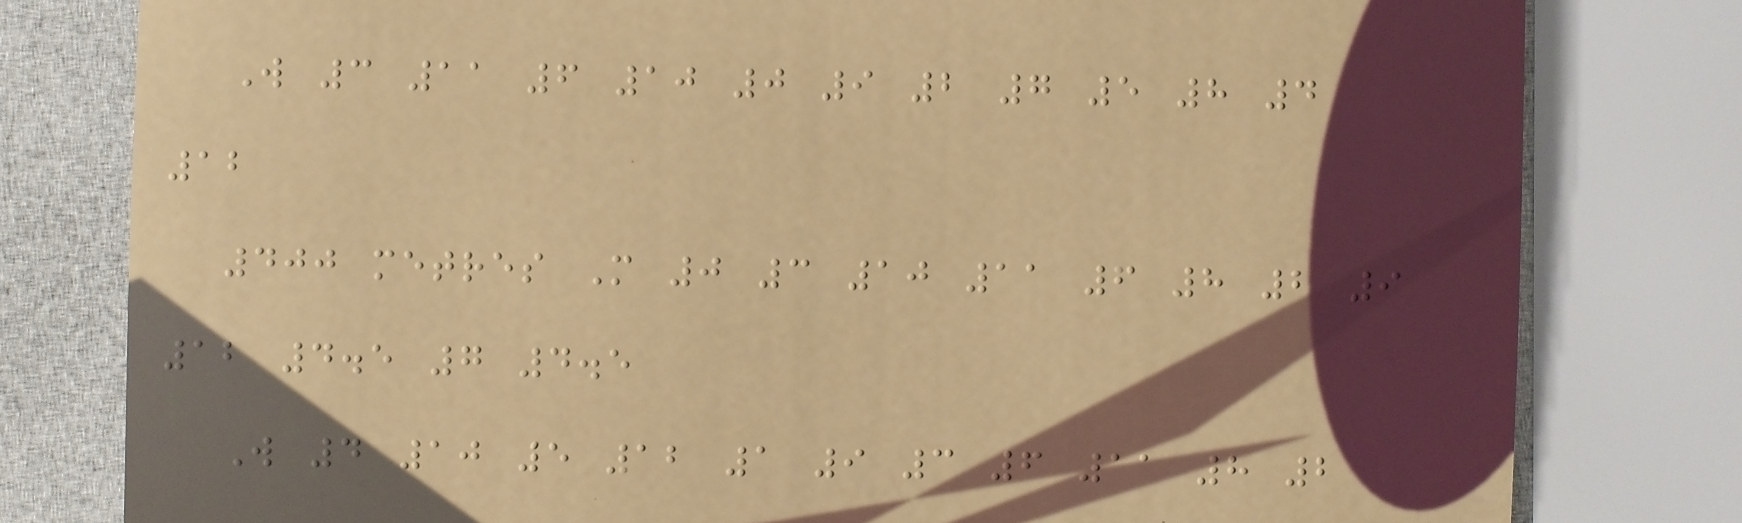W 3 11 6 10 0 9 2 7 5 8 4
12
400 metres M 0 3 10 11 6 8 2 9
12 4.5 7 4.5
W 4 10 5 12 1 9 3 6 11 8 2
